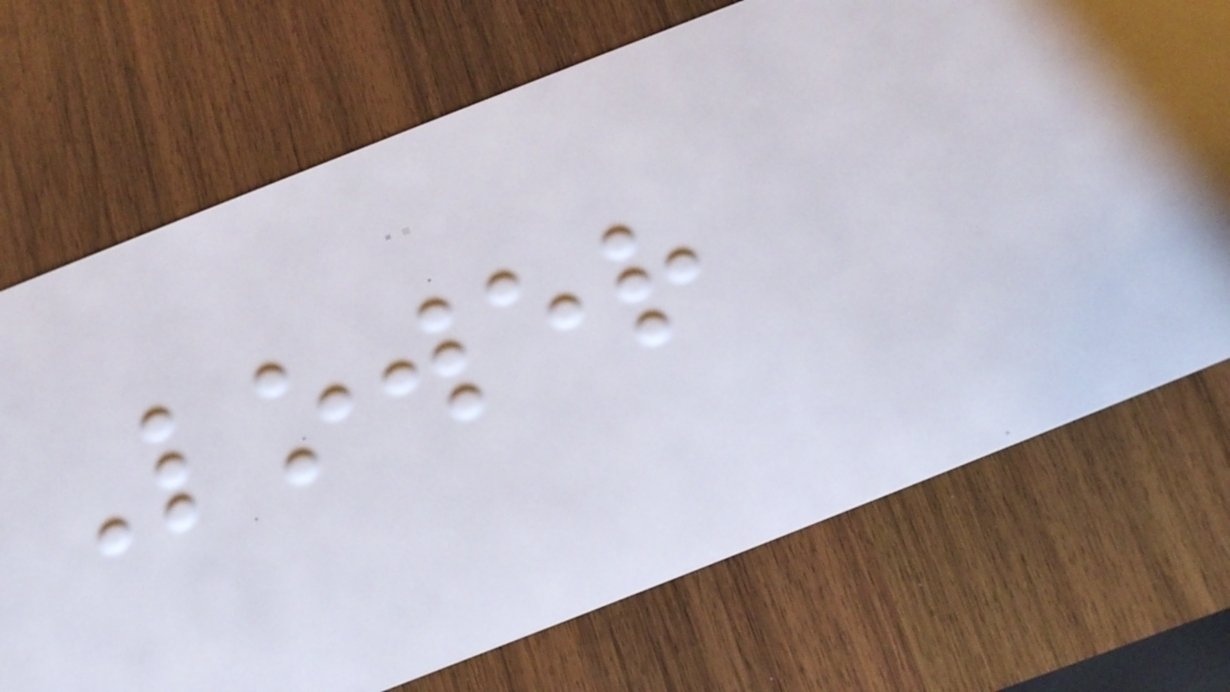Lower
